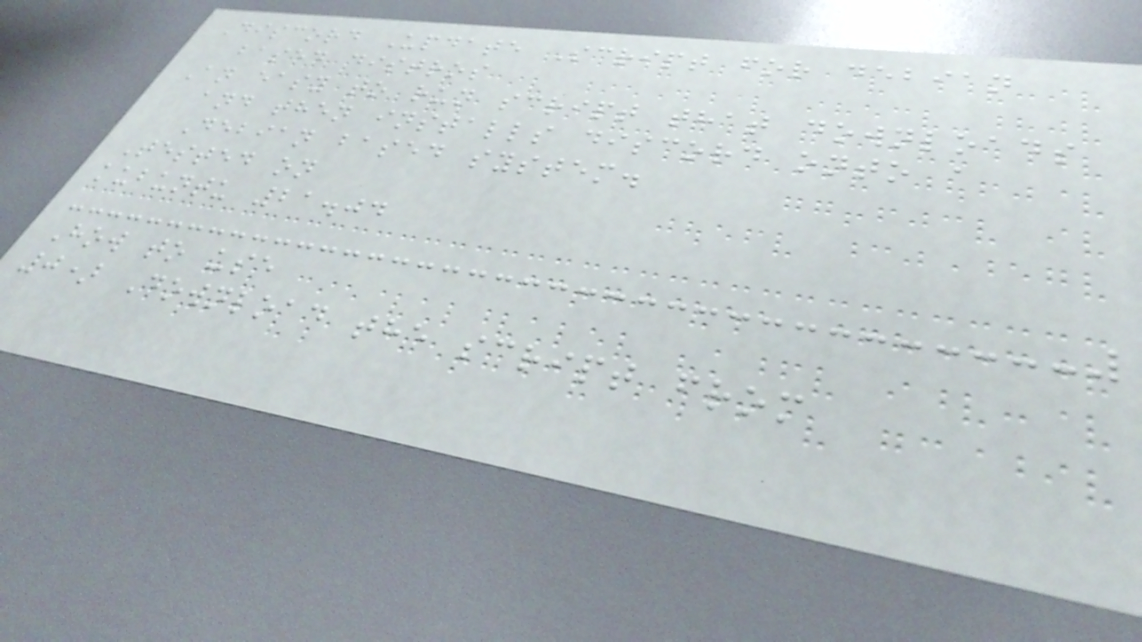Discord Update Script for debian
based distros
An easy to run script that downloads
and then installs discord onto a
Debian based system.
Tested on
kubuntu 21.04
How to use
0) Download the script from
